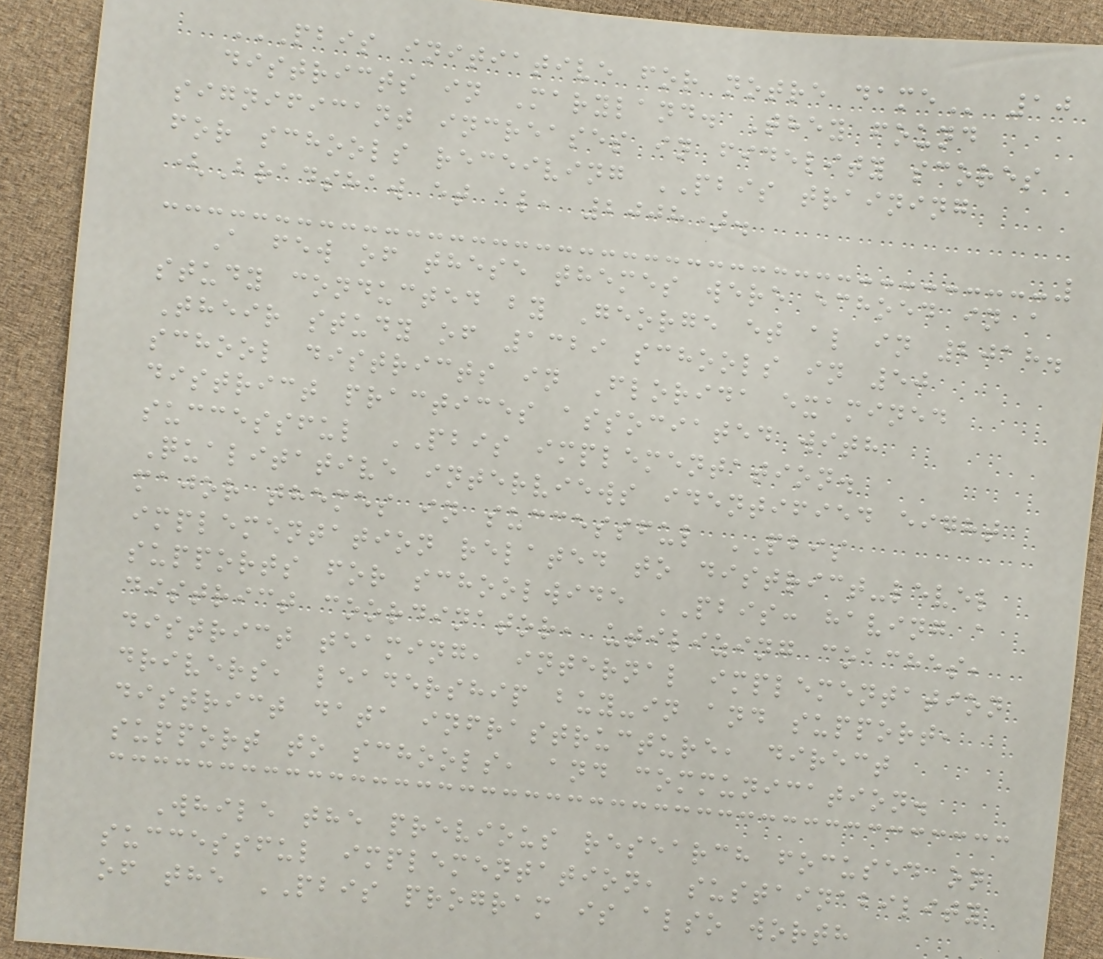PBIS INITIATIVE FOR NOTRE DAME 10
districts in Maryland. They found
significant increases in fidelity scores
for schools receiving PBIS training
(Bradshaw et al, 2008).
A few of these themes were echoed in a
study conducted by George et al in 2018.
Their study of 1329 schools in 50
school districts in Florida examined
district practices associated with
successful PBIS implementation.
Qualitative interviews identified eight
major themes in successful PBIS
implementation related to district-level
supports for schoolwide PBIS: having a
district coordinator, utilizing coaches,
district teaming, internal implementation
drivers, leadership buy-in and support,
district data infrastructure, direct
support to schools, and communication.
While the previous research focused on
successful implementation, sustainability
of the PBIS program is also worth
